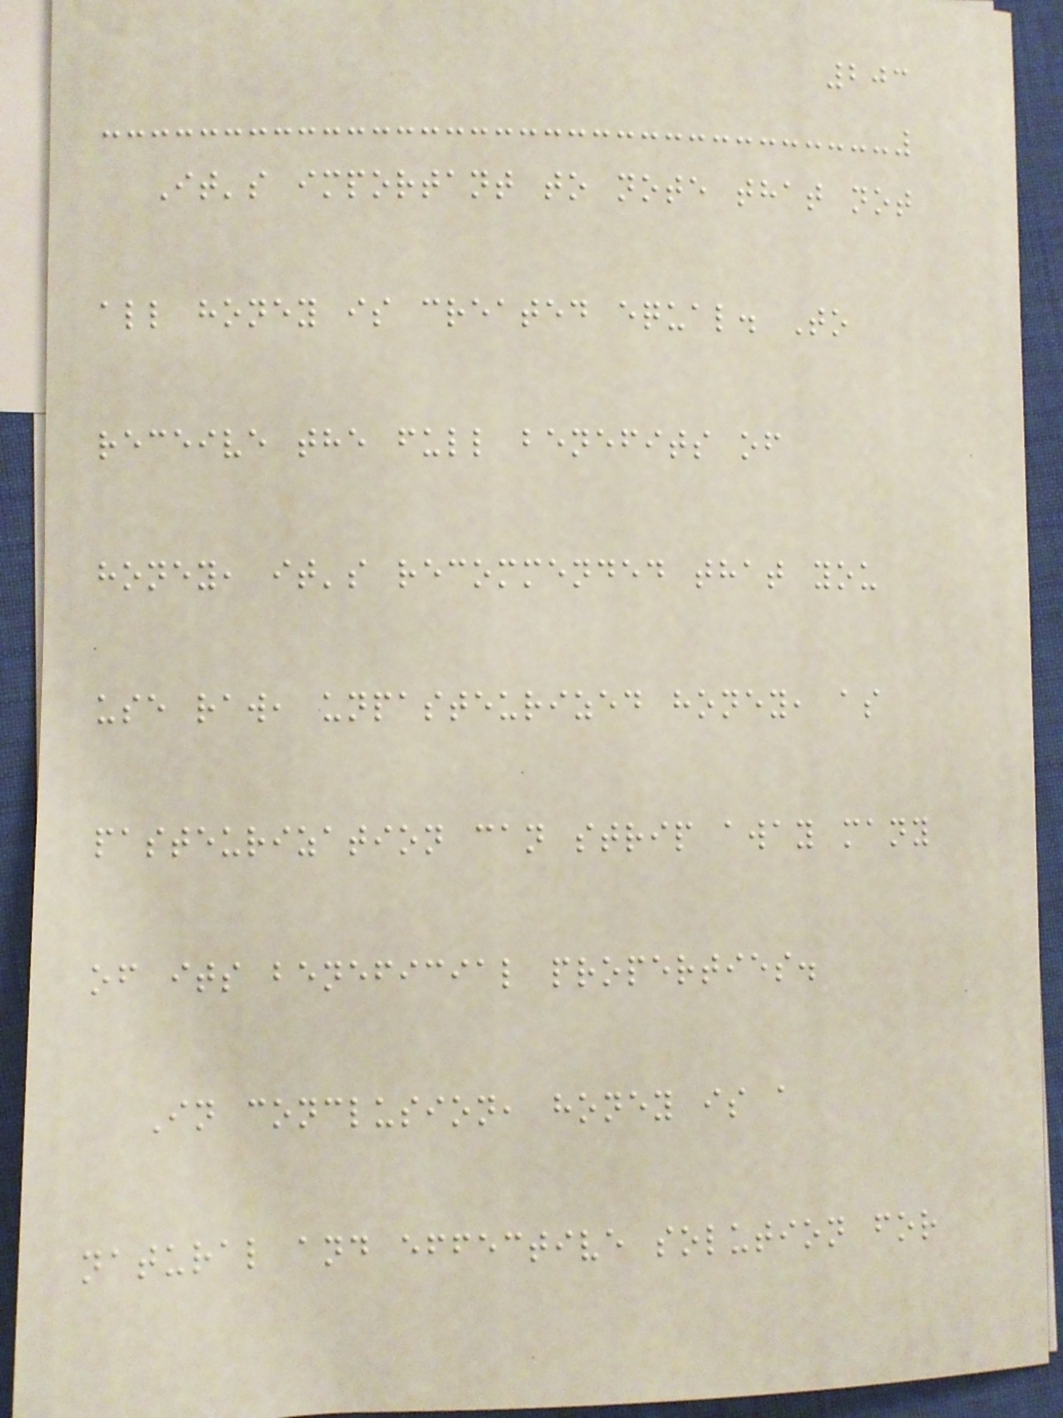203
It's important to note that not
all honey is created equal. To
receive the full benefits of
honey, it's recommended that you
use raw, unpasteurized honey, as
pasteurization can strip away many
of its beneficial properties.
In conclusion, honey is a
natural and effective solution for
